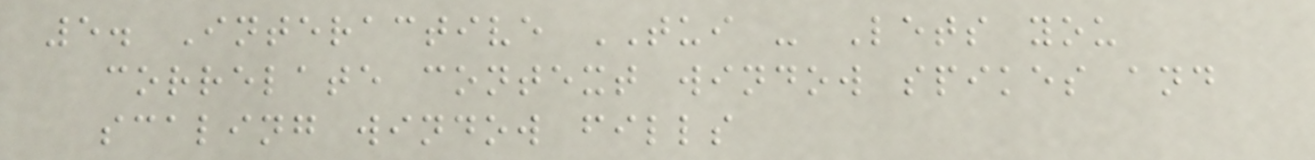5. Interactive TUI - Lets you
correlate context window spikes and
scaling window fills
